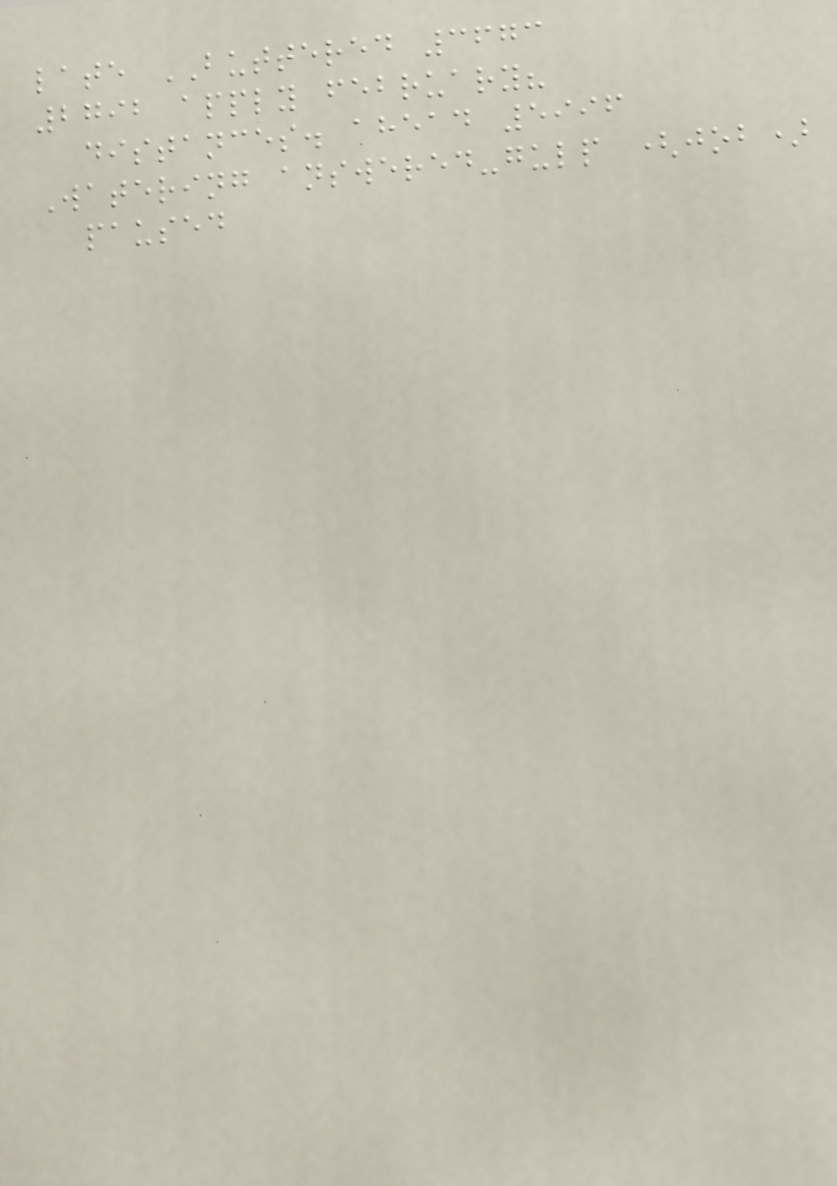late BUTTERED 3673
2792 apply february?
distances. ahead 5996
Watering answered-gulp (job)
paused
